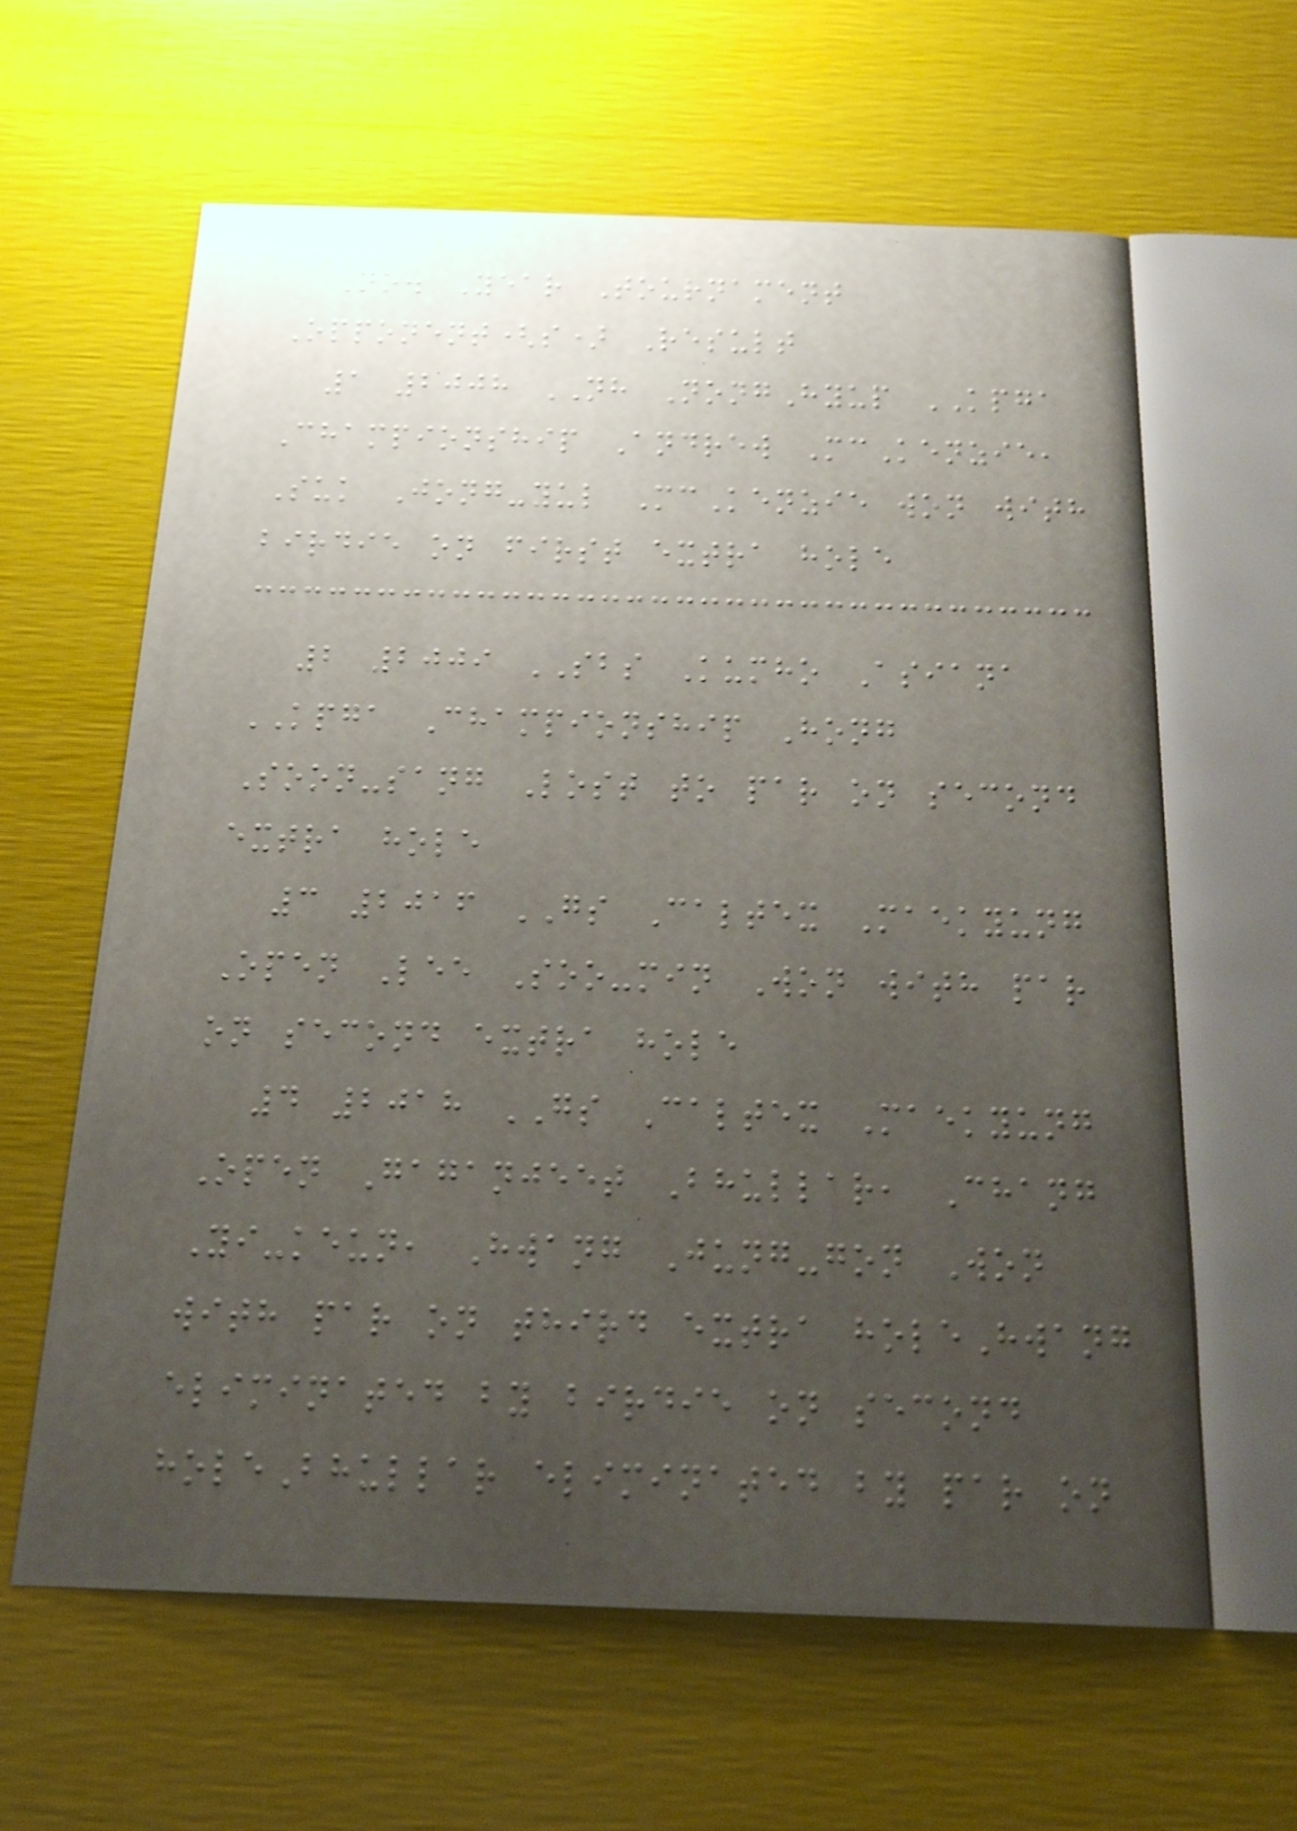No. Year Tournament
Opponent(s) Result
1 2008 NH NongHyup KPGA
Championship Andrew McKenzie,
Suk Jong-yul McKenzie won with
birdie on first extra hole
2 2009 SBS Kumho Asiana
KPGA Championship Hong
Soon-sang Lost to par on second
extra hole
3 2016 GS Caltex Maekyung
Open Lee Soo-min Won with par
on second extra hole
4 2018 GS Caltex Maekyung
Open Gaganjeet Bhullar, Chang
Yi-keun, Hwang Jung-gon Won
with par on third extra holeHwang
eliminated by birdie on second
holeBhullar eliminated by par on
